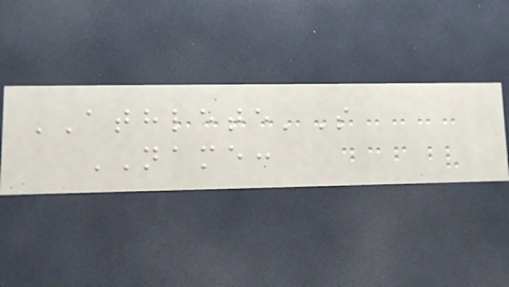ATHLETE'S
NAME:
